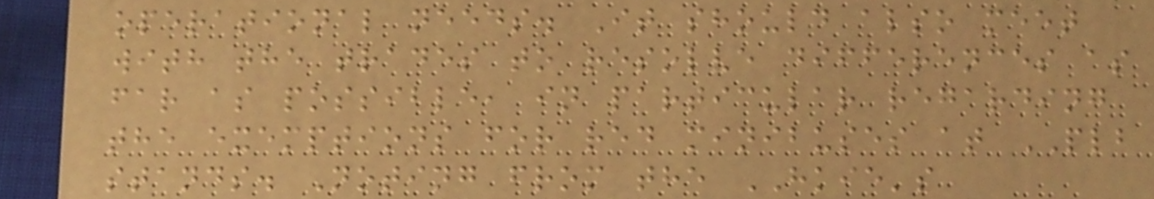operational needs. It should also meet
with the trades to resolve differences as
far as possible, in particular regarding
the exemptions for red minibuses at PLB
stands. Noting from the HKIE's
